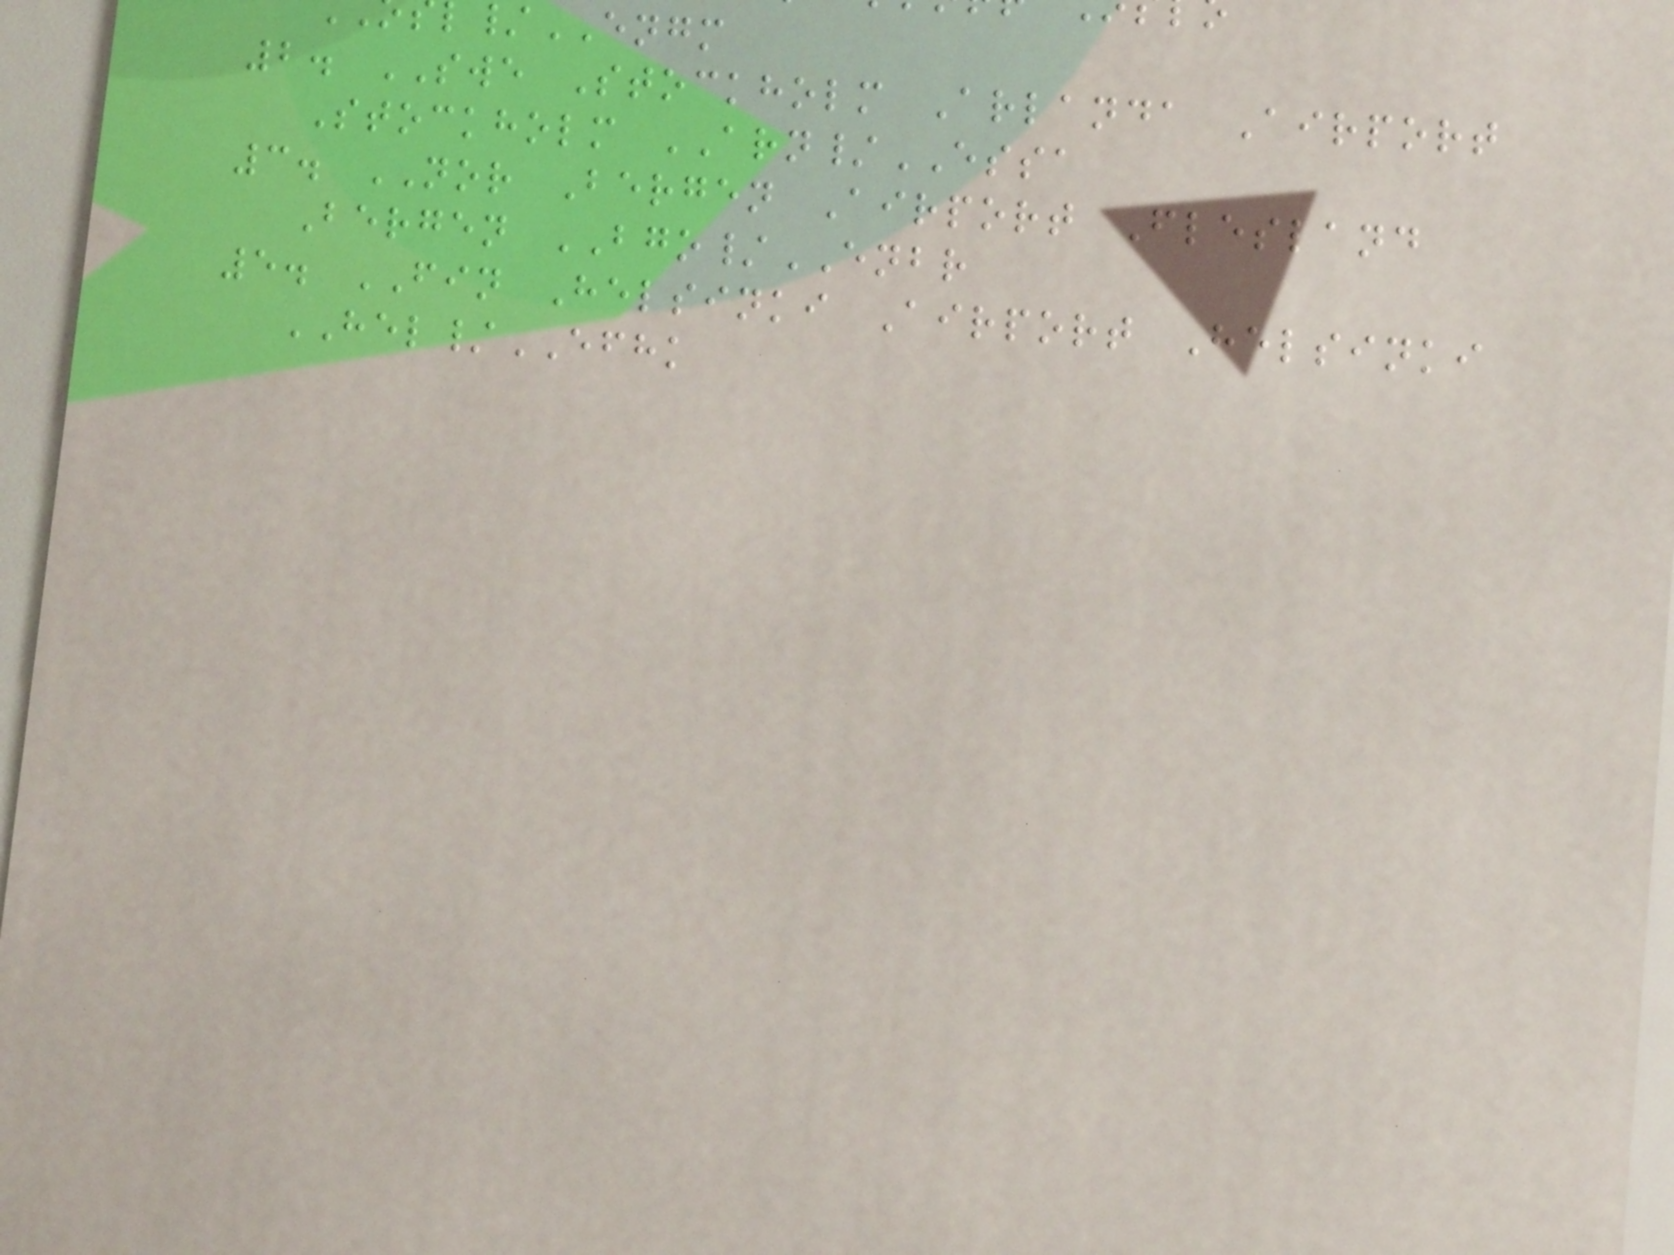/ENGM
2. SWE Stockholm Arlanda Airport
Stockholm ARN/ESSA
3. NOR Bergen Airport Flesland
Bergen BGO/ENBR
5. FIN Helsinki Airport Helsinki
HEL/EFHK
